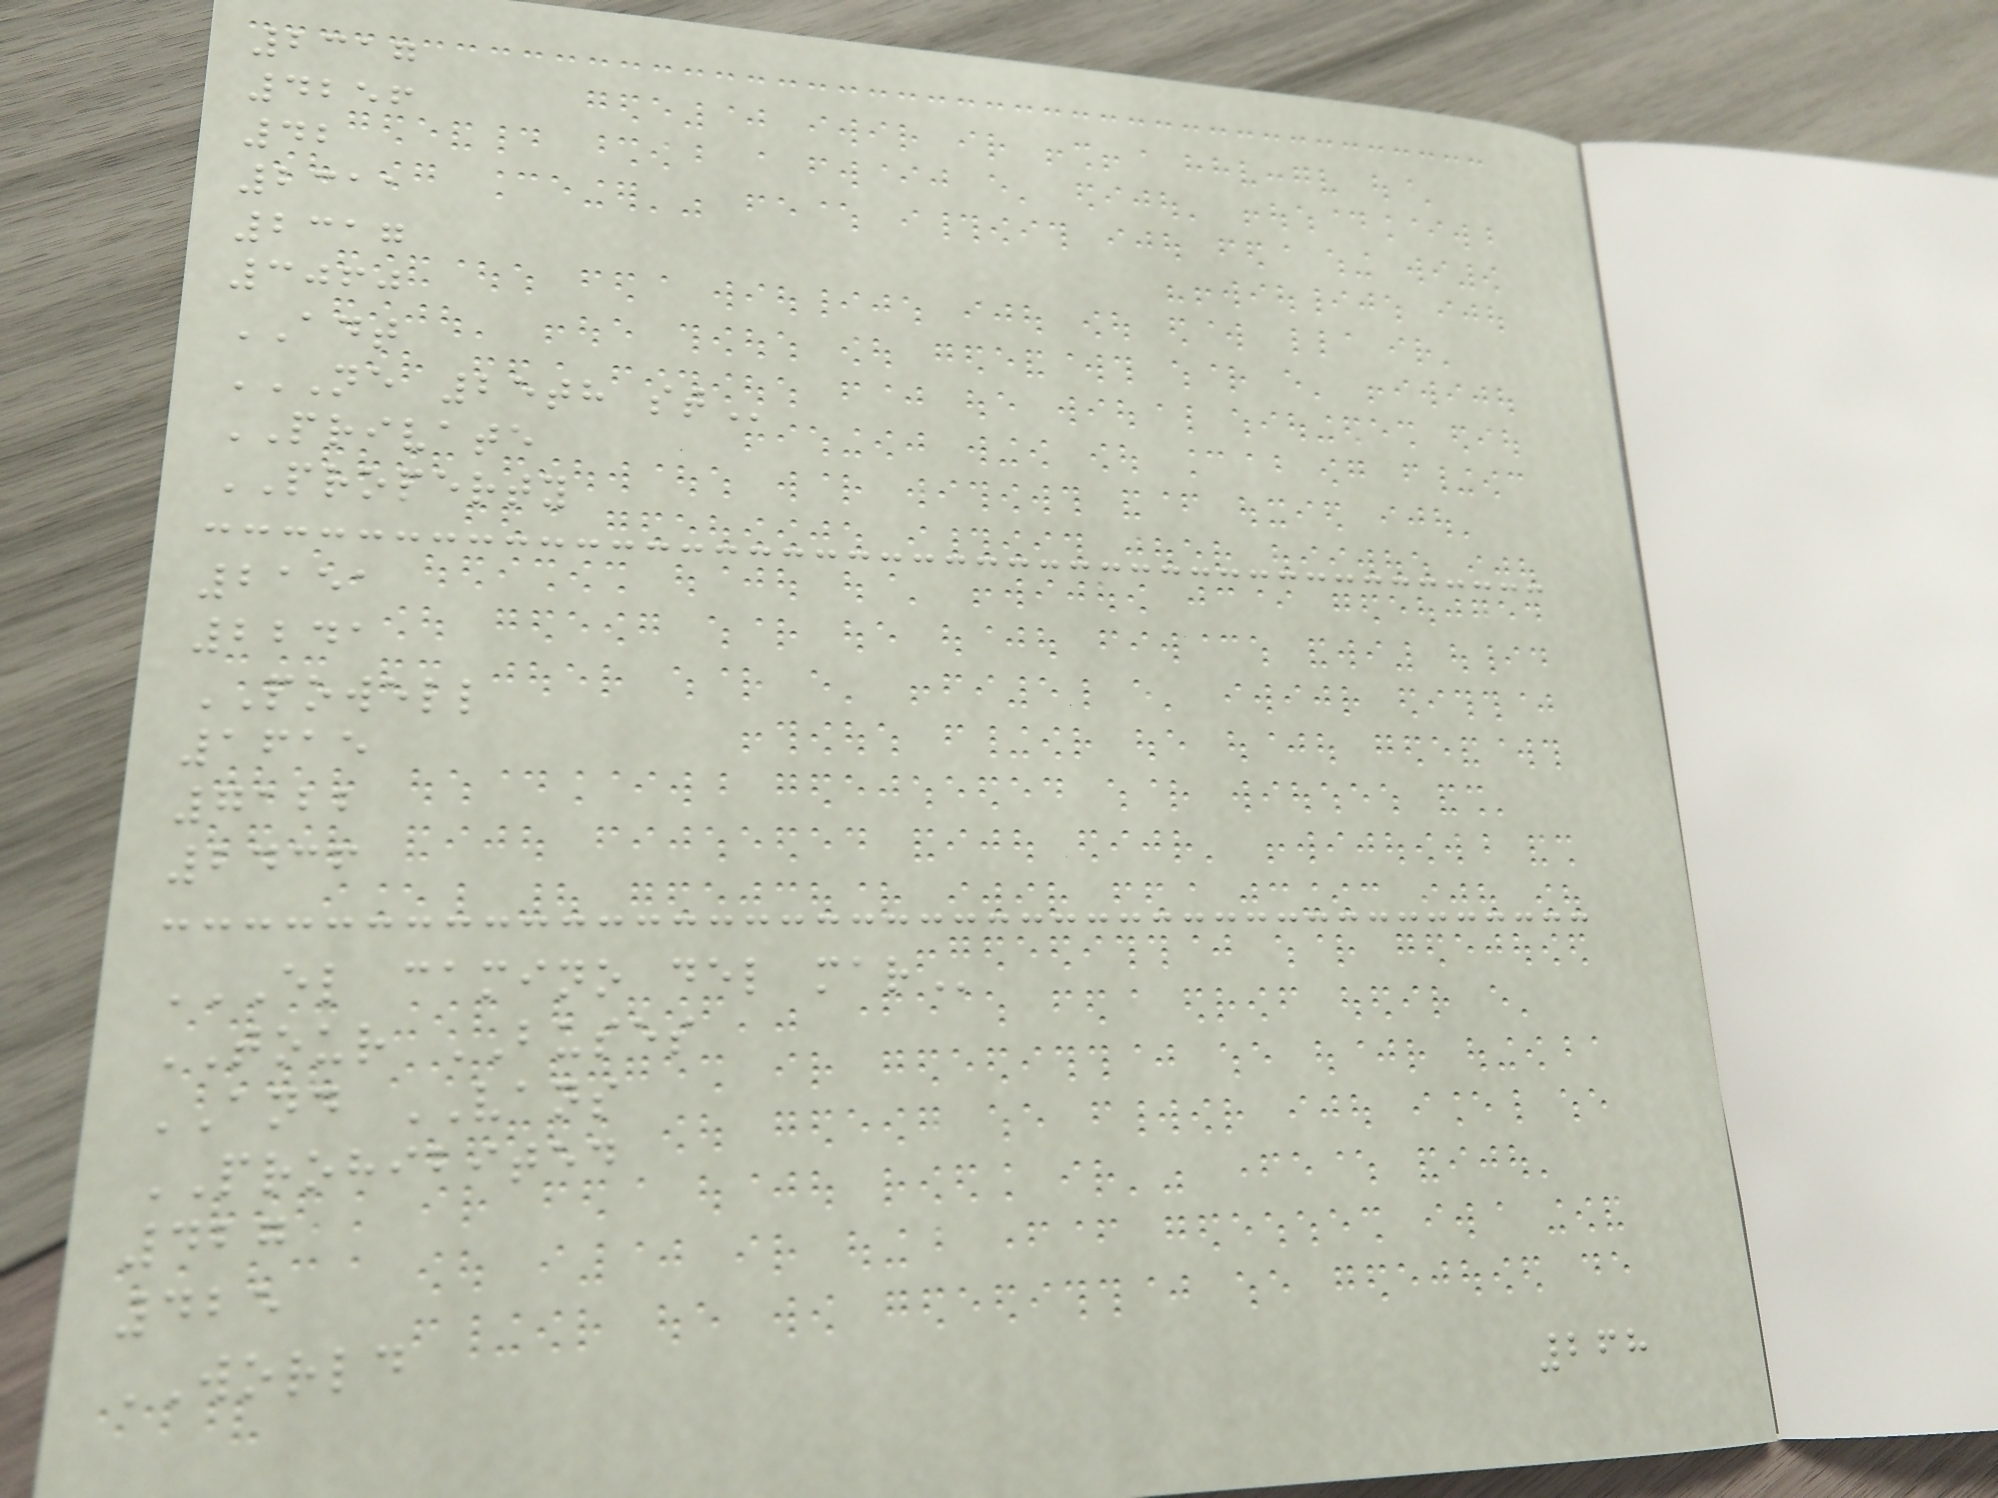2317
4256
42
2311
2317
3060
ADT
NE 25TH ST
PRIVATE
PROPERTY
2151
2241
POWELL
1615
7122
2436
EL CAMINO DEL MAR
TOUR BUSES
AND VANS
PROHIBITED
427
425
WORLD
268
